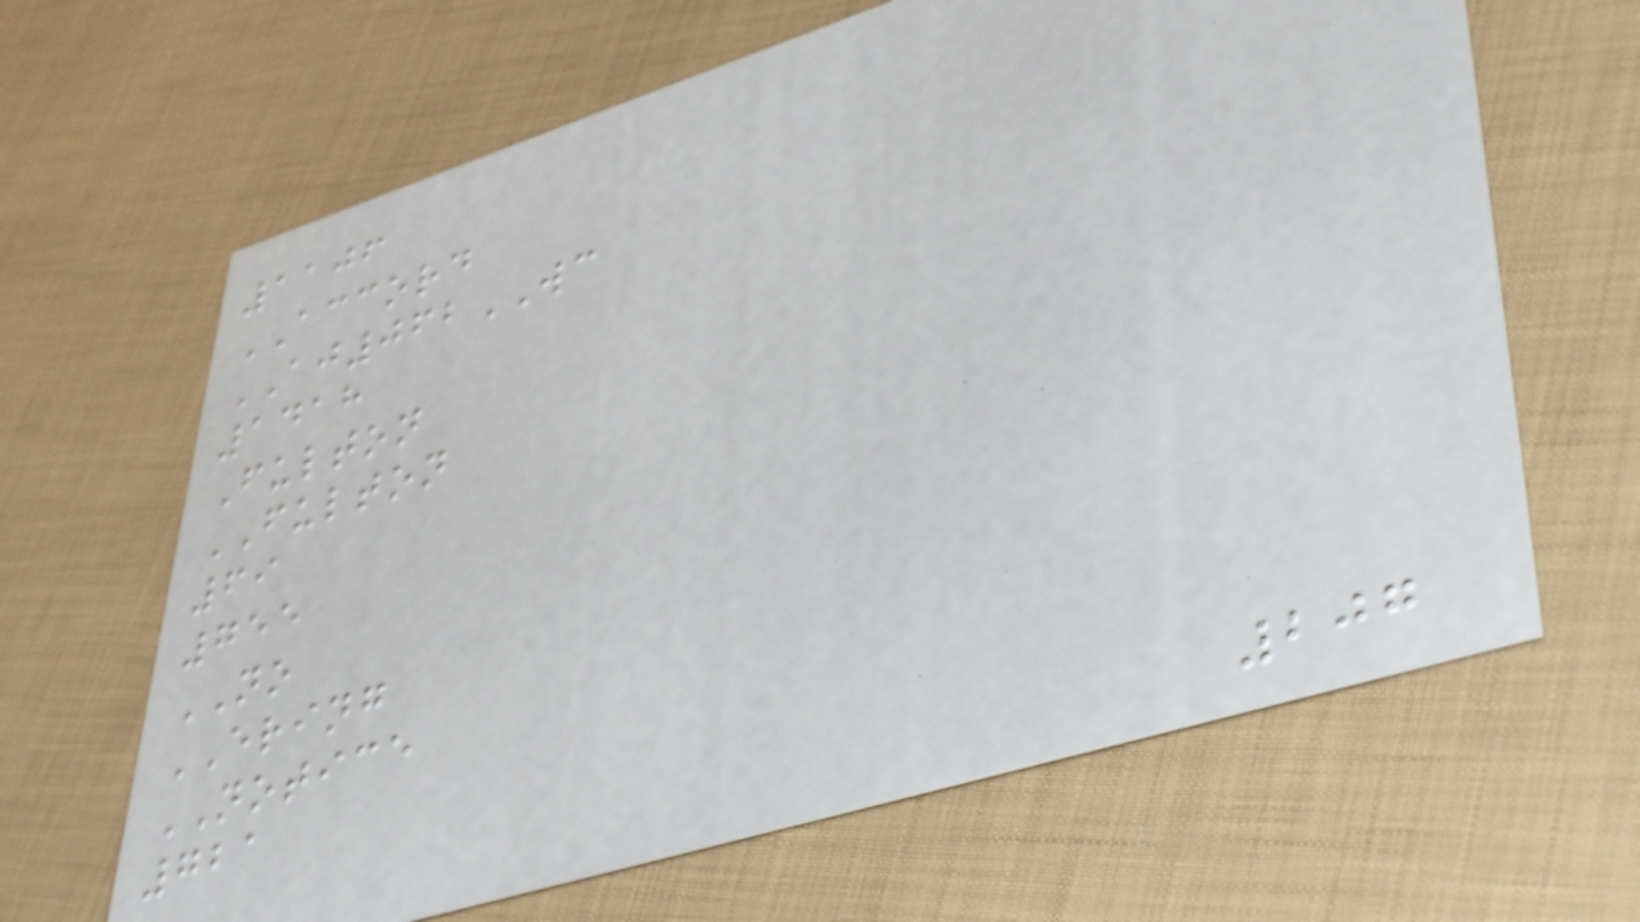1106
ACCORD
AJ062WC
1418
Fulton
FULTON
69
755
NO
ERING
NOTICE
721
207
